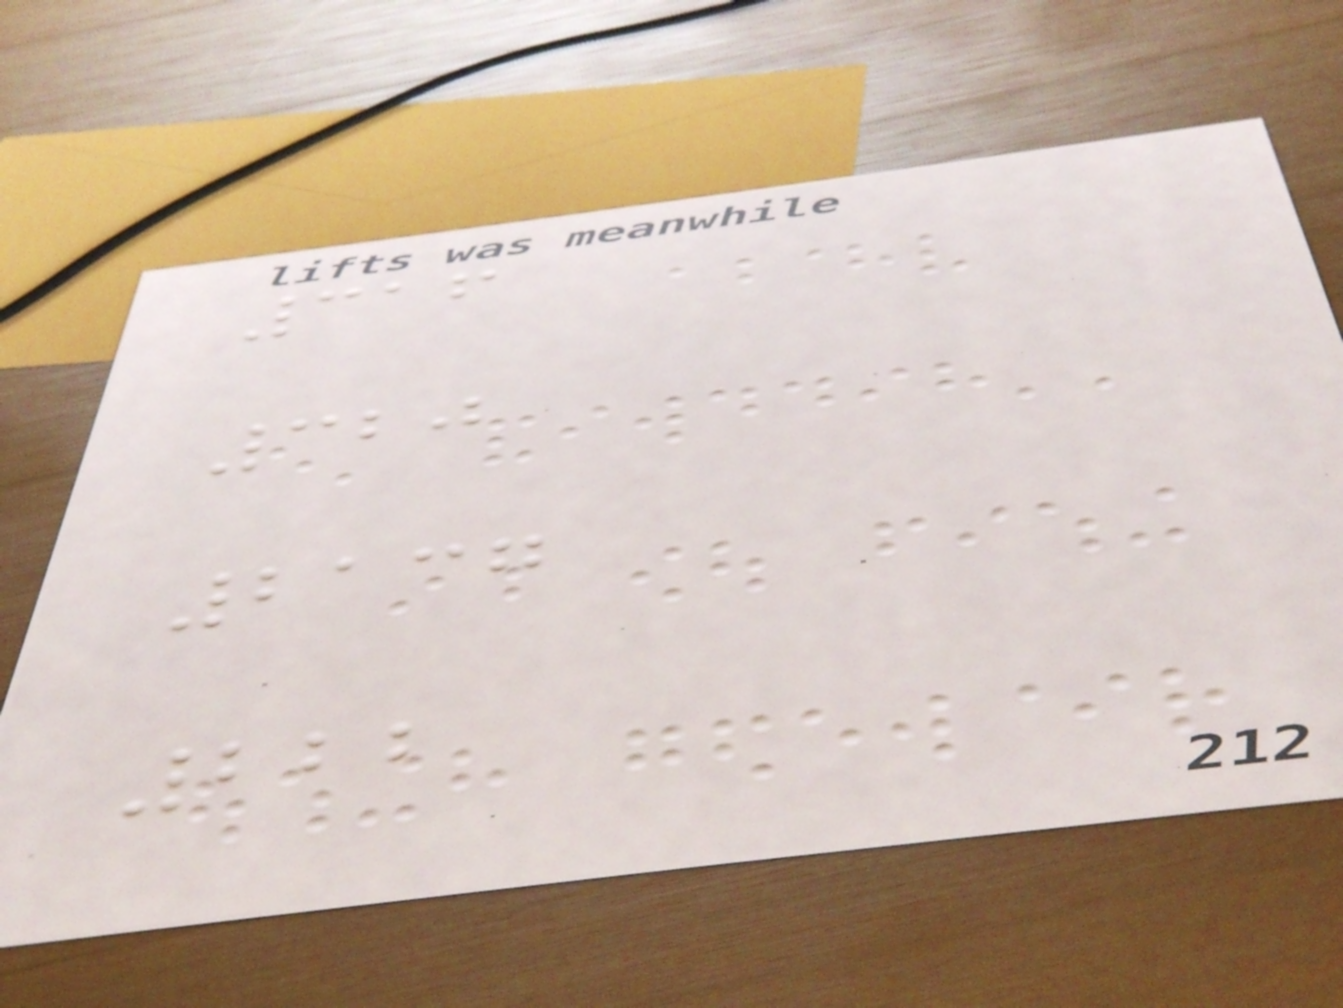316
320
2137
222
